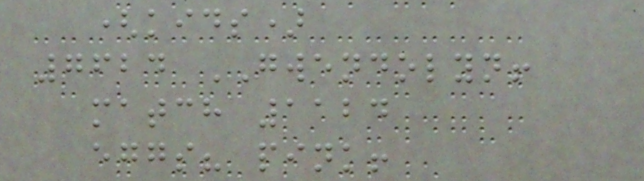(kids)
7624 GWENDOLYN!
match 1124
eggs? pink!
